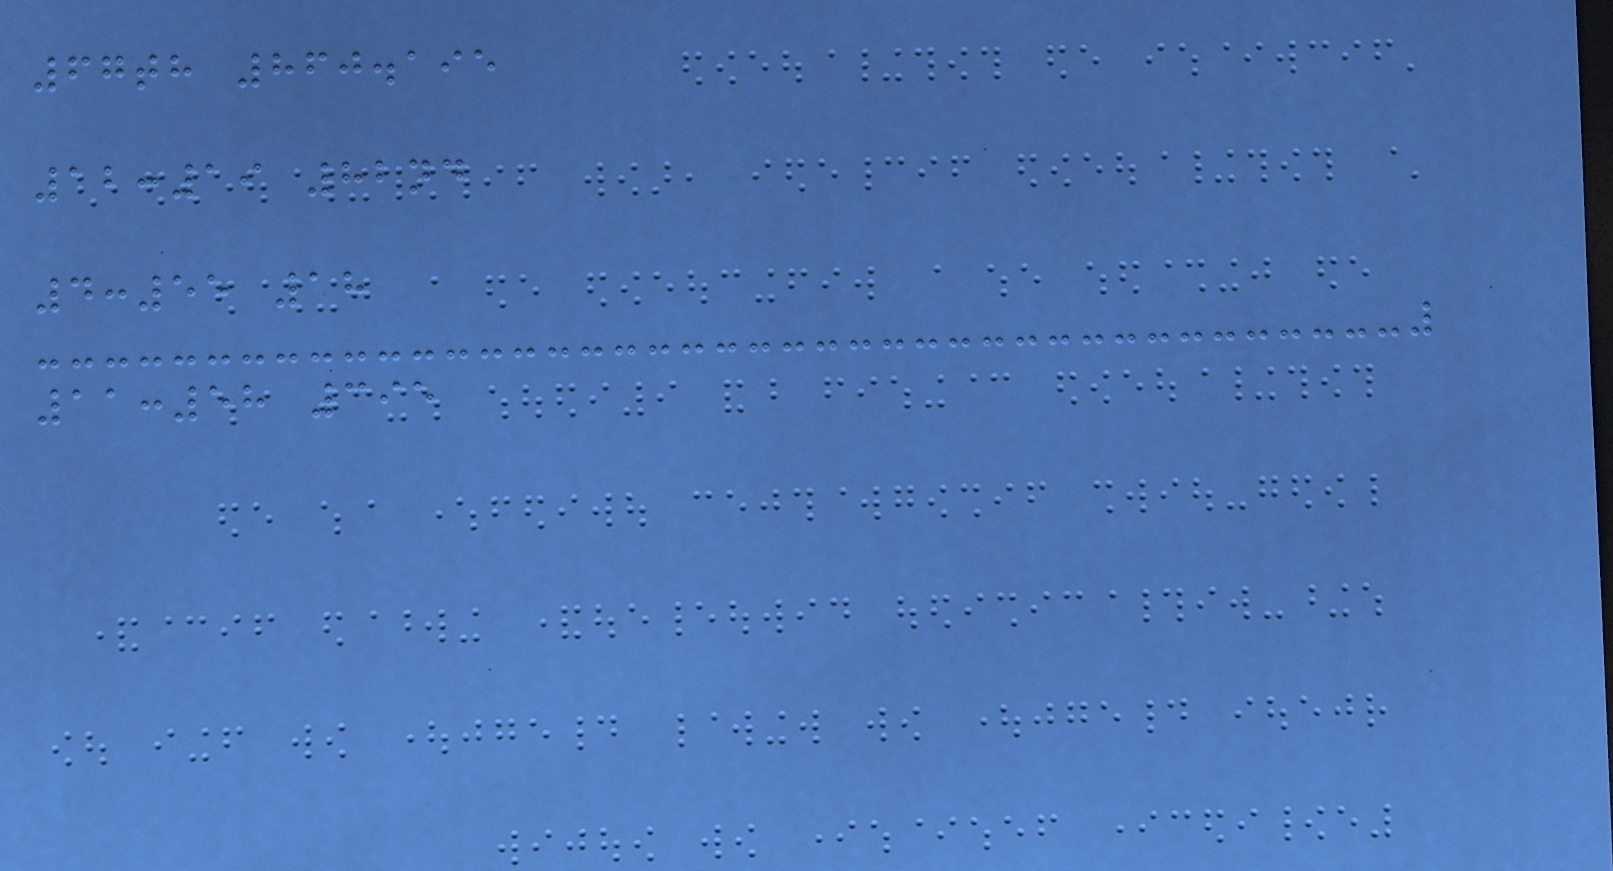67th 860.195
12:19 82nd
4:55 18
11:58 395
